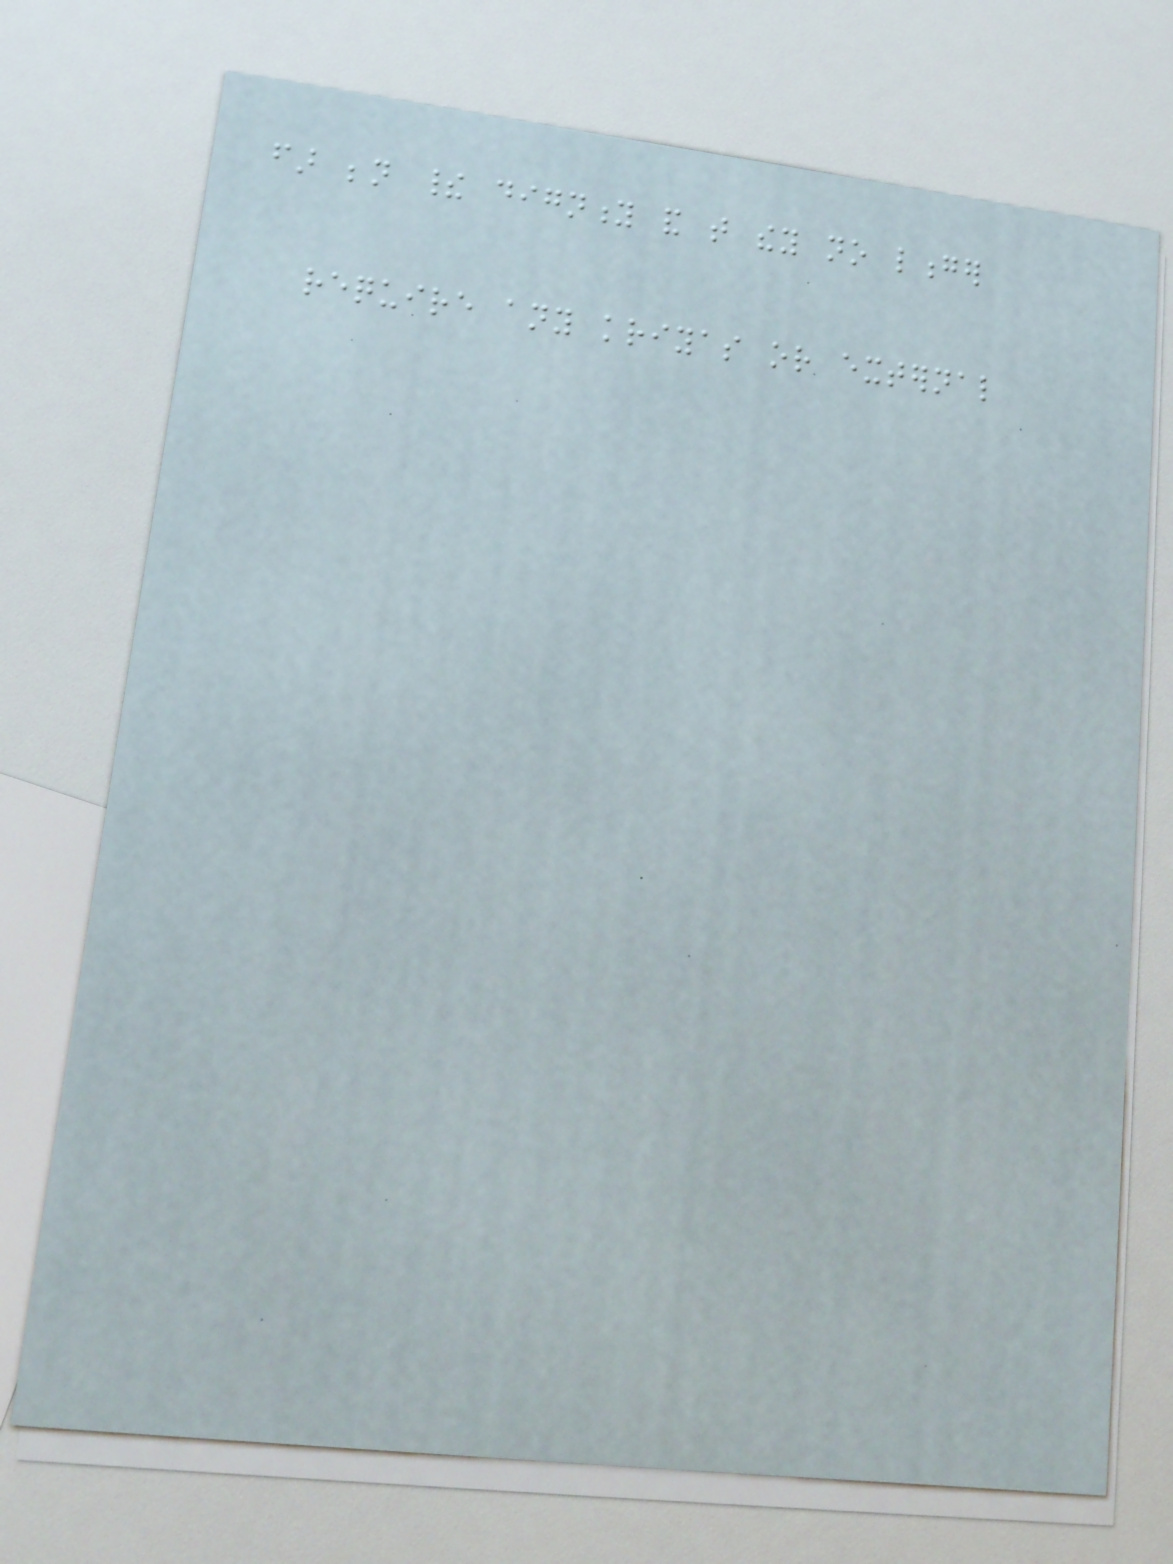far beneath their dignity and that they no longer
require any kriyas or external
